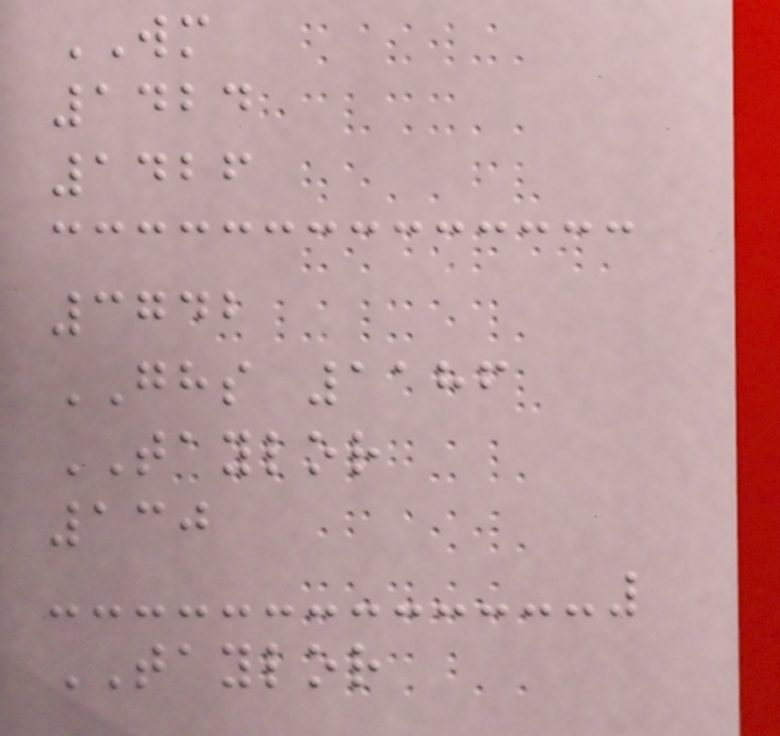WM
1424
1426
3742
GHS 1186
TAYLOR
130
TAYLOR
